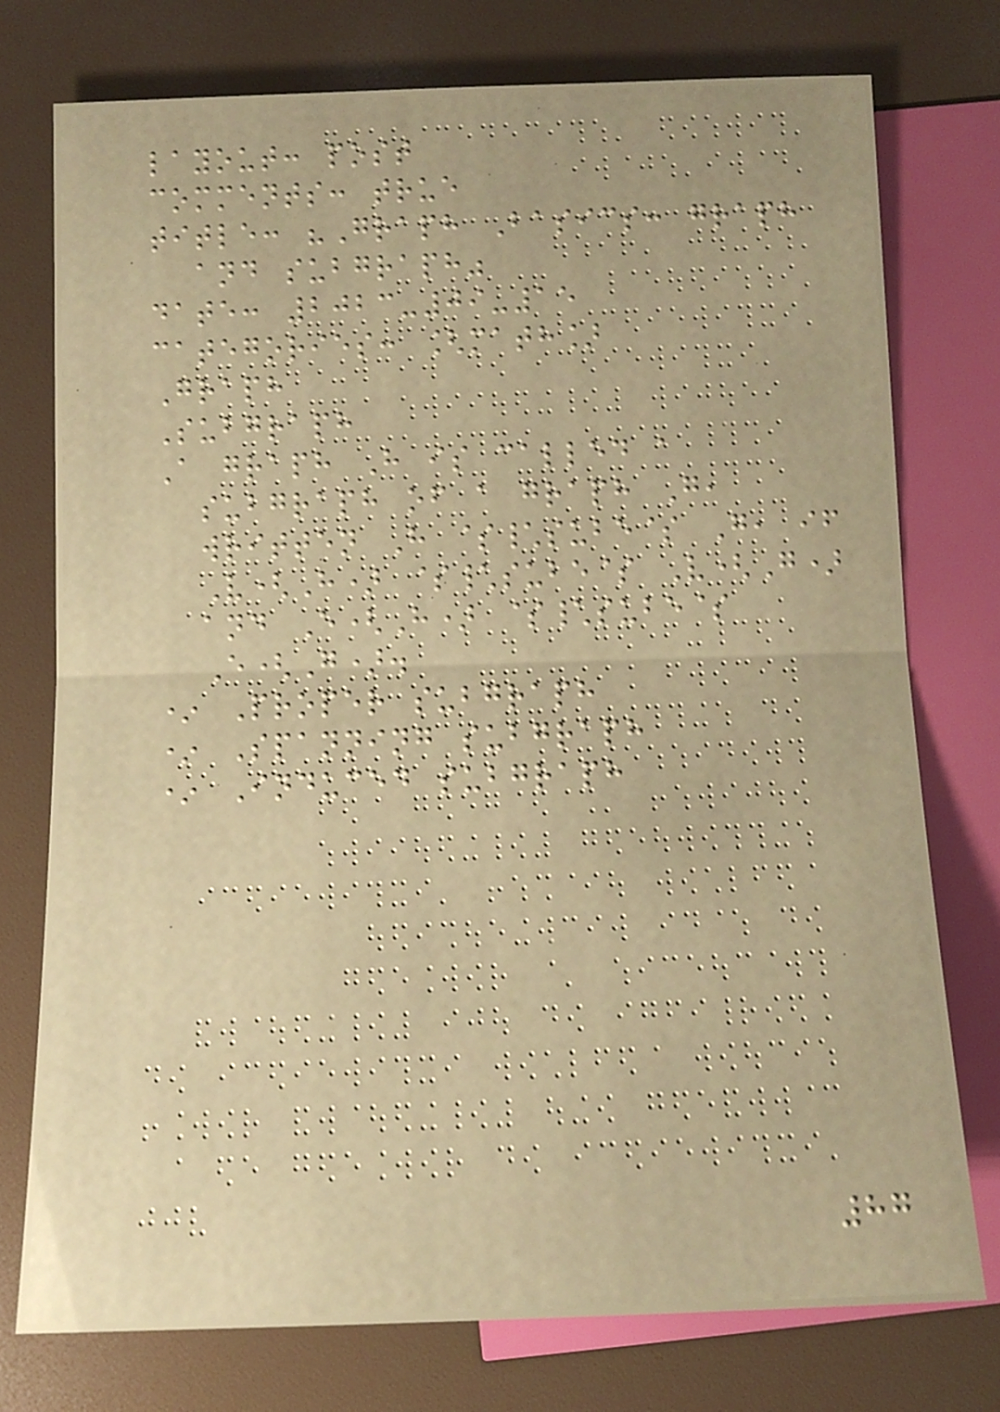layout: post
comments: true
title: "Graph Basics: graph
and subgraph"
date: 2023-09-15
categories: [math]
Graph
Subgraph
A graph H is called a
subgraph of a graph G,
written H $\sube$ G, if
V(H) $\sube$ V(G)
and E(H) $\sube$
E(G).
* Proper subgraph
* Spanning subgraph
* Induced subgraph
87
